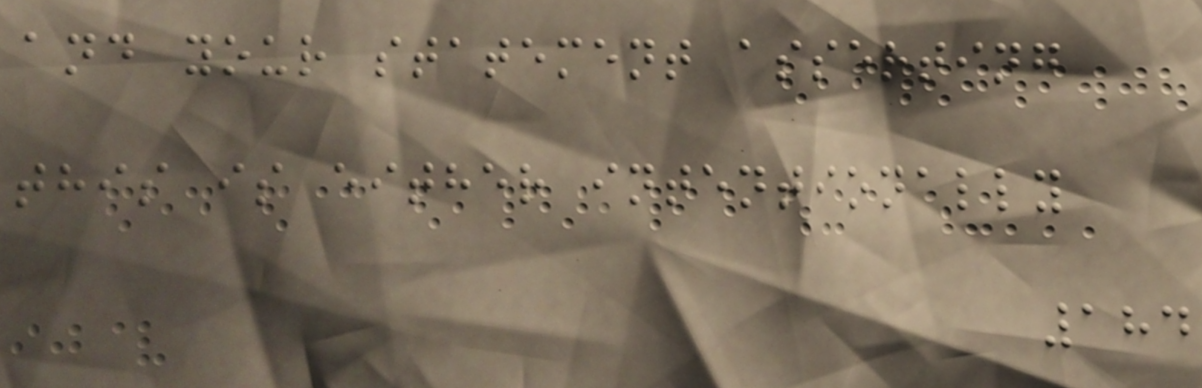and your statement asserting
this is either intentionally
184
